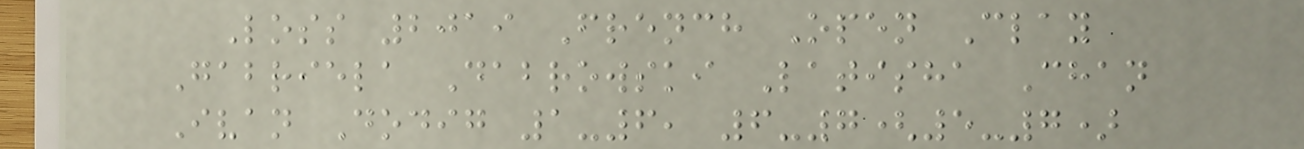Loss 2019 French Open Clay
Gabriela Dabrowski Latisha Chan
Ivan Dodig 1-6, 6-7(5-7)
